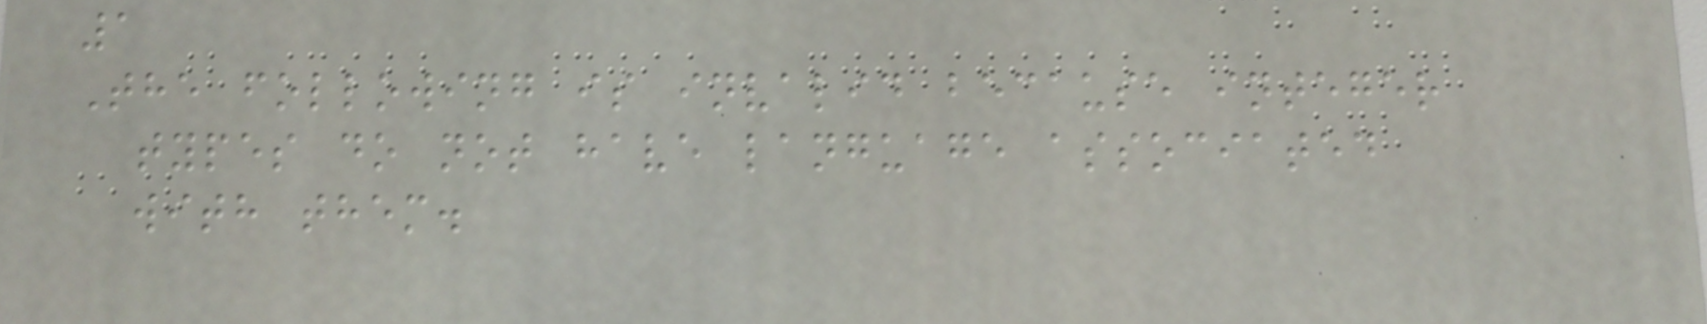1
The following is invalid because integer
types do not have language associated
with them.
